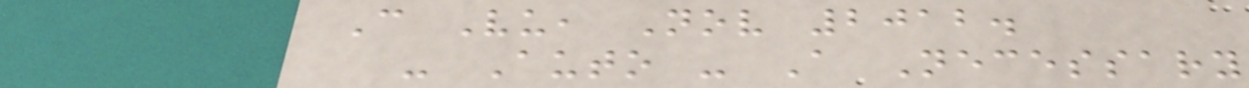C Vu, Nov 2012.
- Auto - A Necessary
